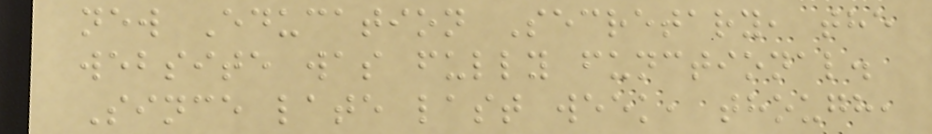new Education Secretary, the
website was fully functional.
Since late last week, though,
